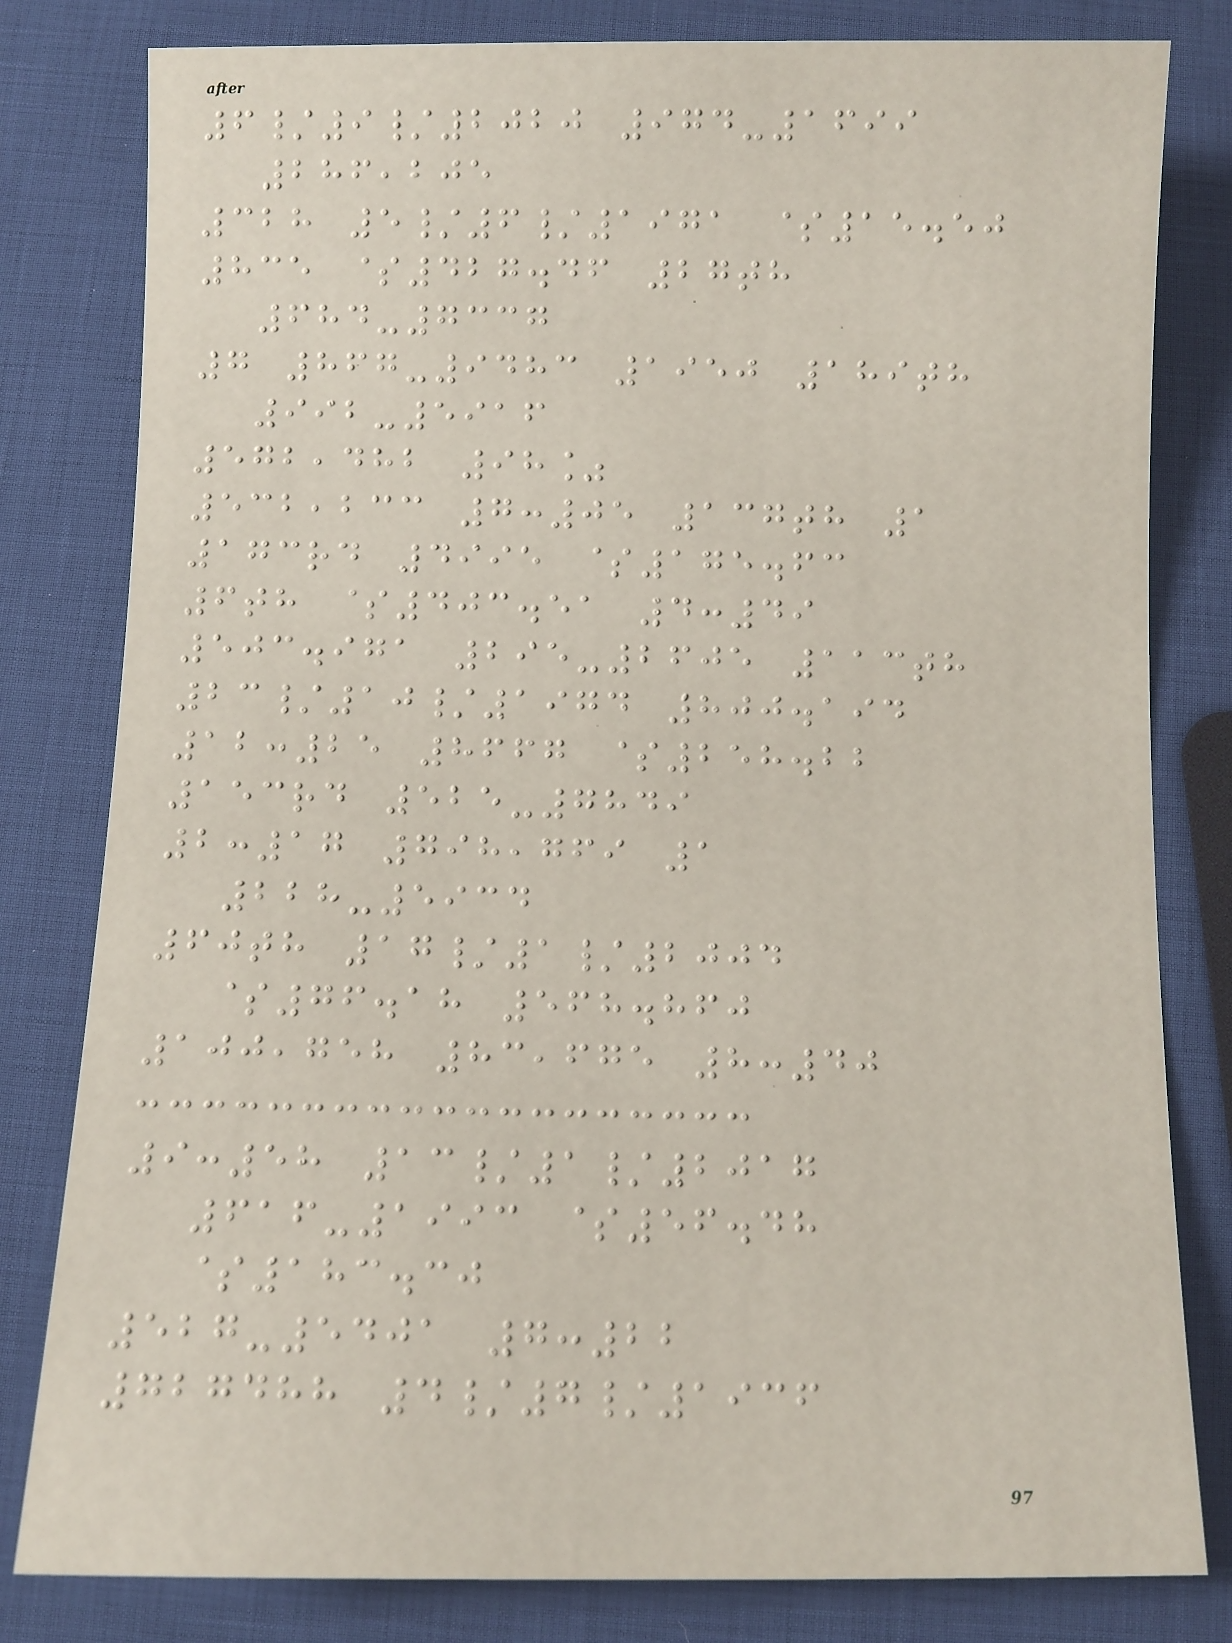6/9/2020 974-1699
286,205
328 5/6/1971 $15.50
835 $427.46 27th
684-7337
7 867-9483 1950 189th
992-5916
572,482 98%
532,233 7:05 137th 1
173rd 4995 $175.63
6th $403.51 4:49
503.971 295-2605 113th
23/10/1974 800.194
12:25 8667 $258.22
153rd 525-7849
2:17 798,769 1
228-5934
60th 17/1/2004
$76.18 568.860
100,758 83,675 8:40
9:58 13/1/2017
616-1993 $56.48
$183.30
527-5401 7:22
727488 4/7/1936
